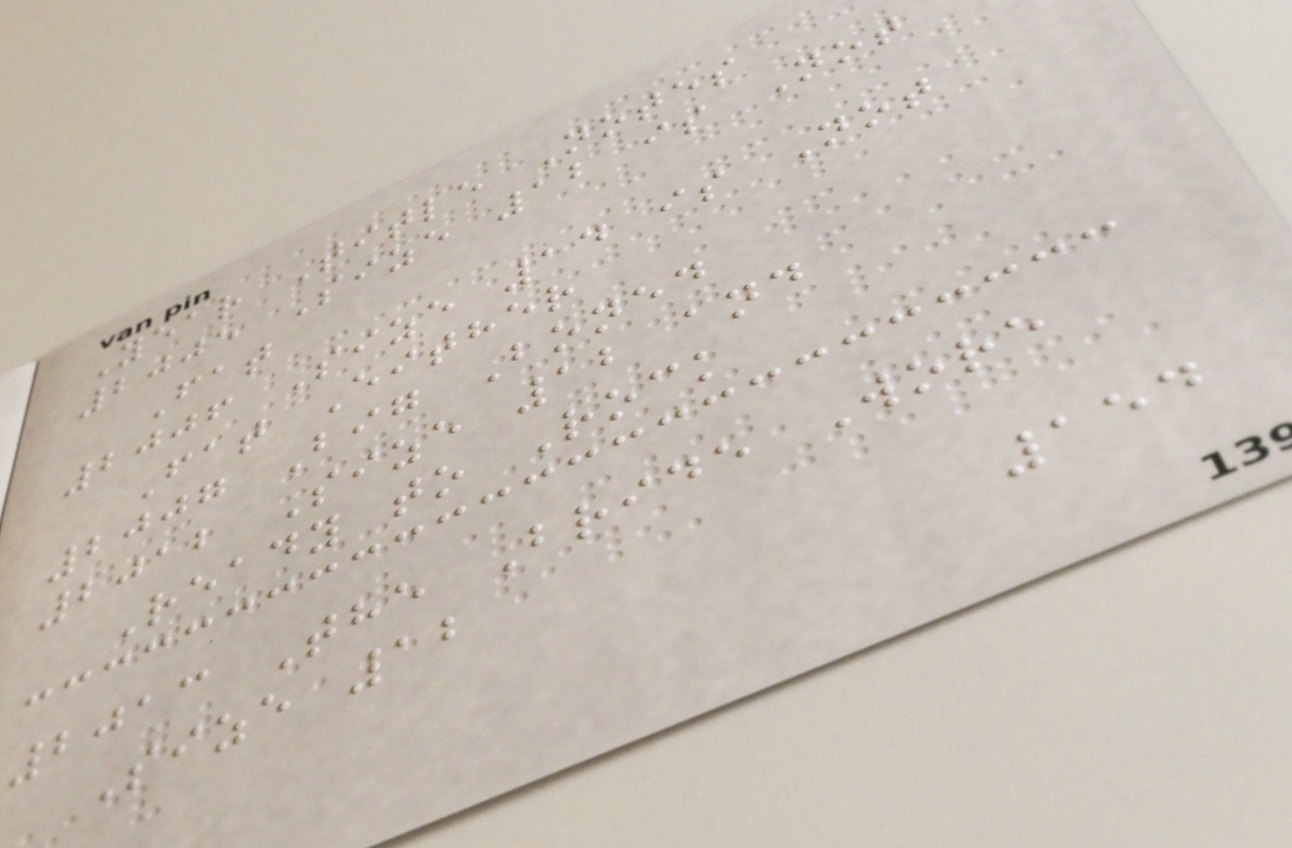Year Title Notes
2005 Size 12 is Not
Fat
2006 Size 14 is Not
Fat Either
2007 Big Boned
2012 Size 12 and
Ready to Rock
2013 The Bride Wore
Size 12
154
